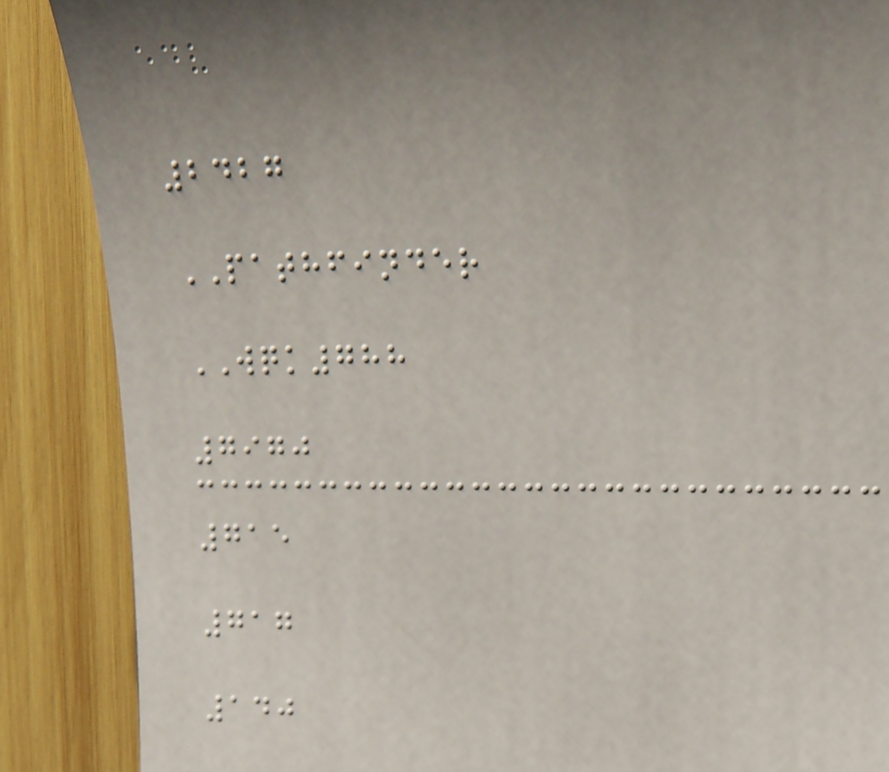2427
PATHFINDER
WQK788
7970
715
717
140
